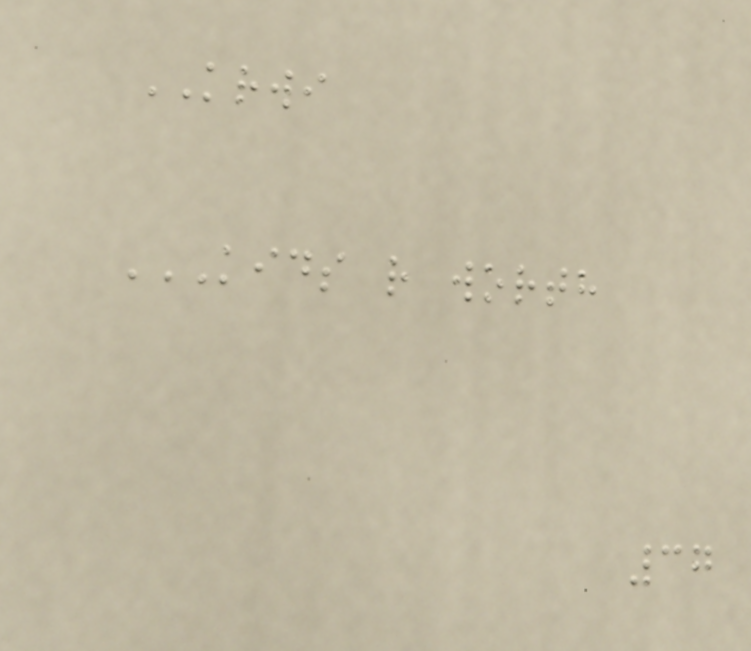KRWI
KIDS R WORTH
37
